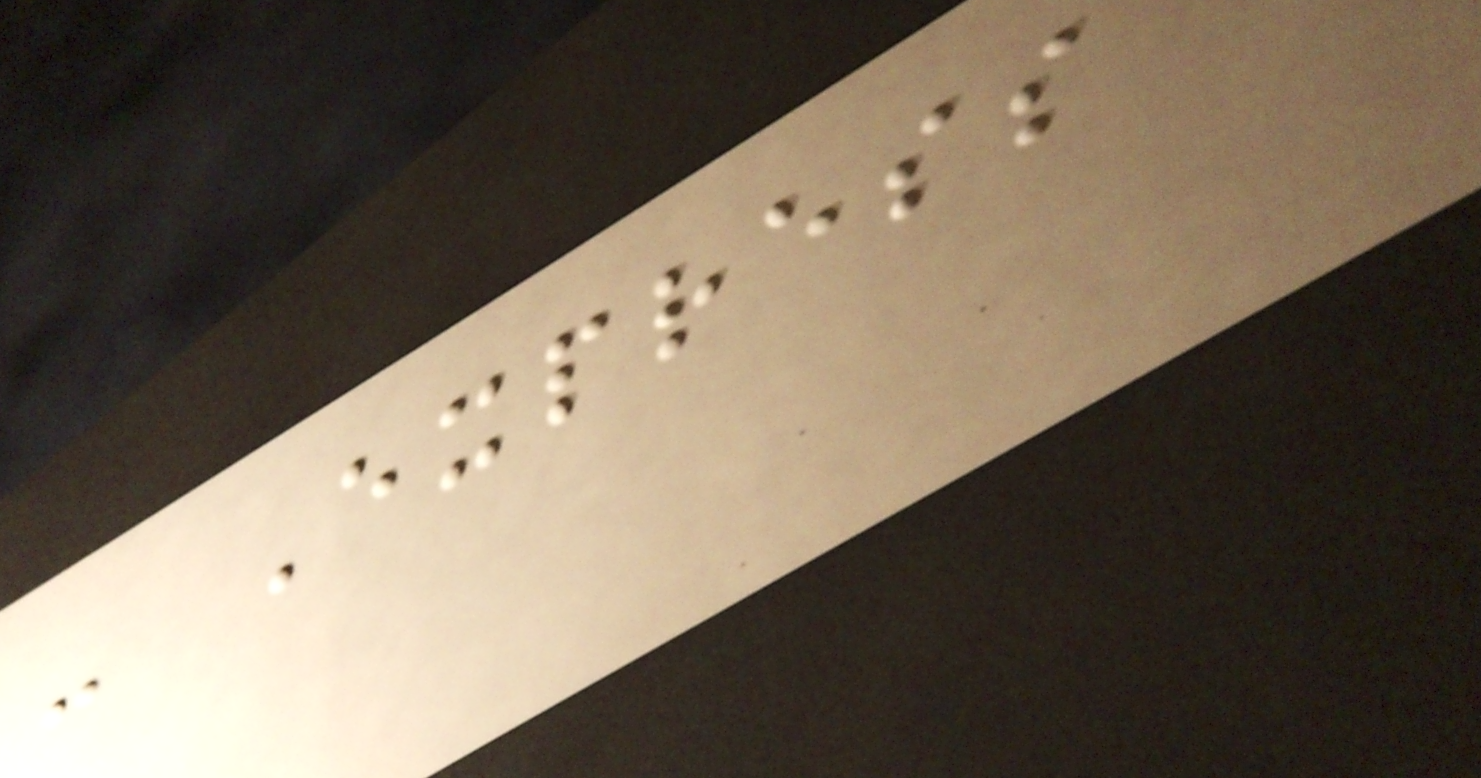- Express
